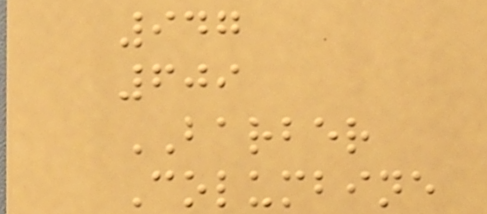947
609
BARBER
Columbine
